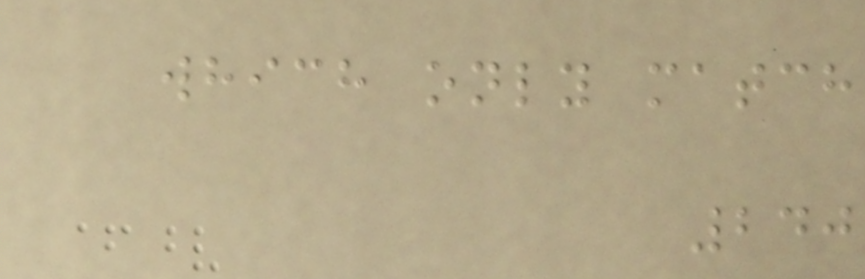which only match
240
